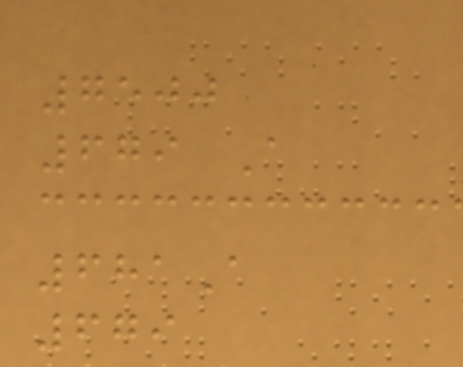7500
679 A
681A
679
